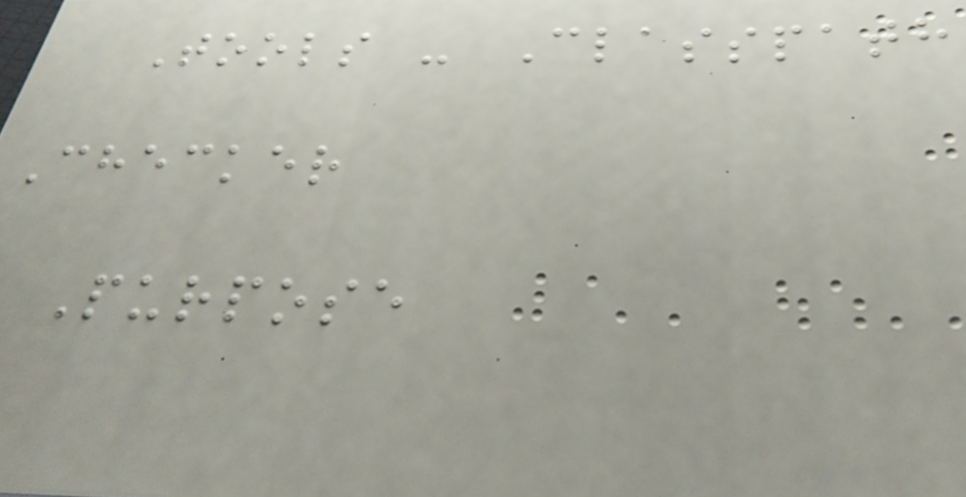Tools - Classpath
Checker
Purpose
